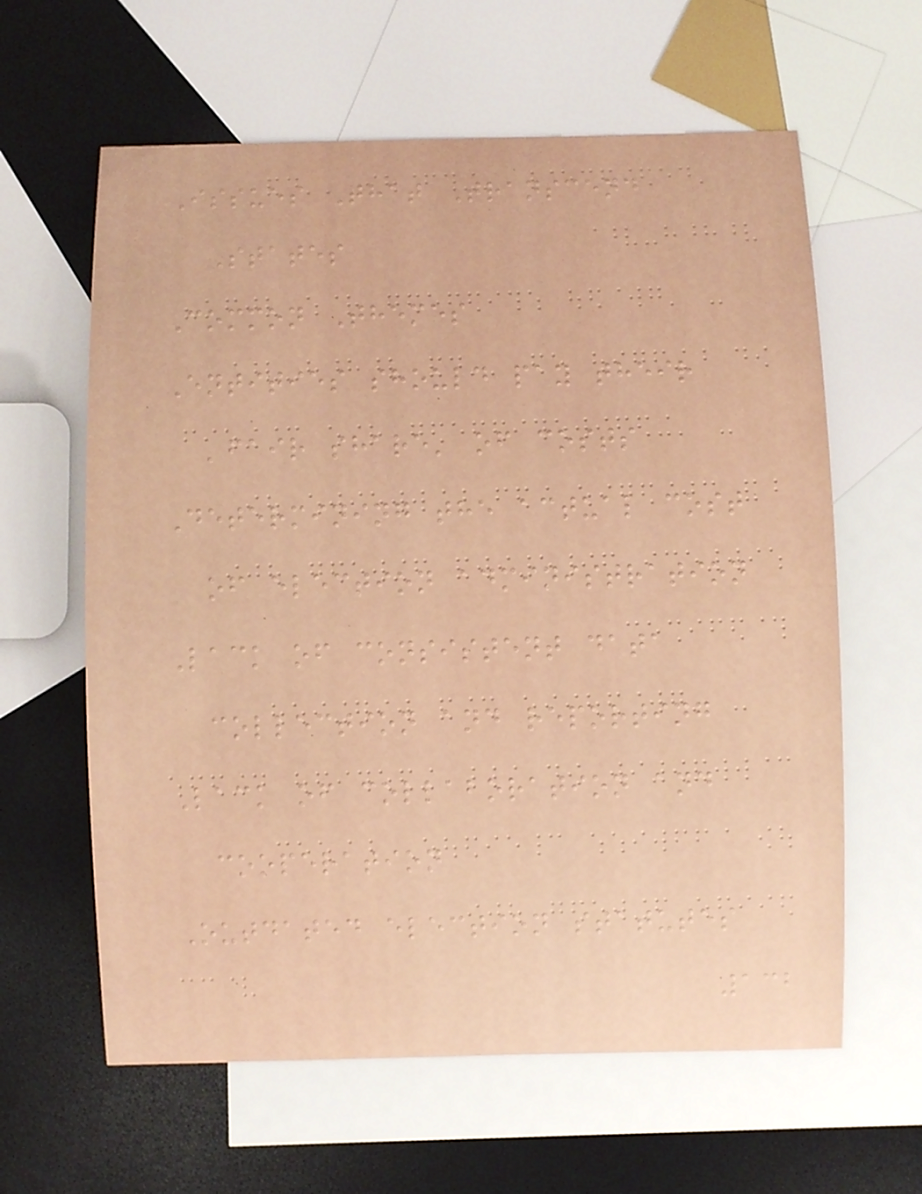Issues That Transcend
States
Common Themes
Entities should pay their
'fair share' of costs
Determining the actual cost
of election administration
Lack of consistent data
collection and reporting
Lack of collaboration and
cooperation
Outdated election statutes
132
